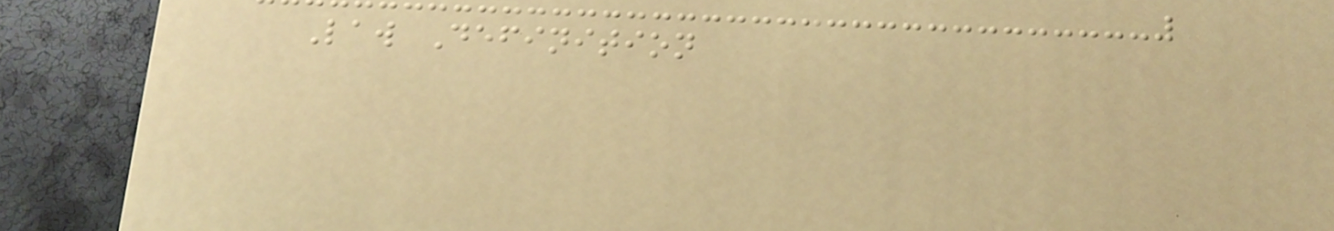Law Definition
